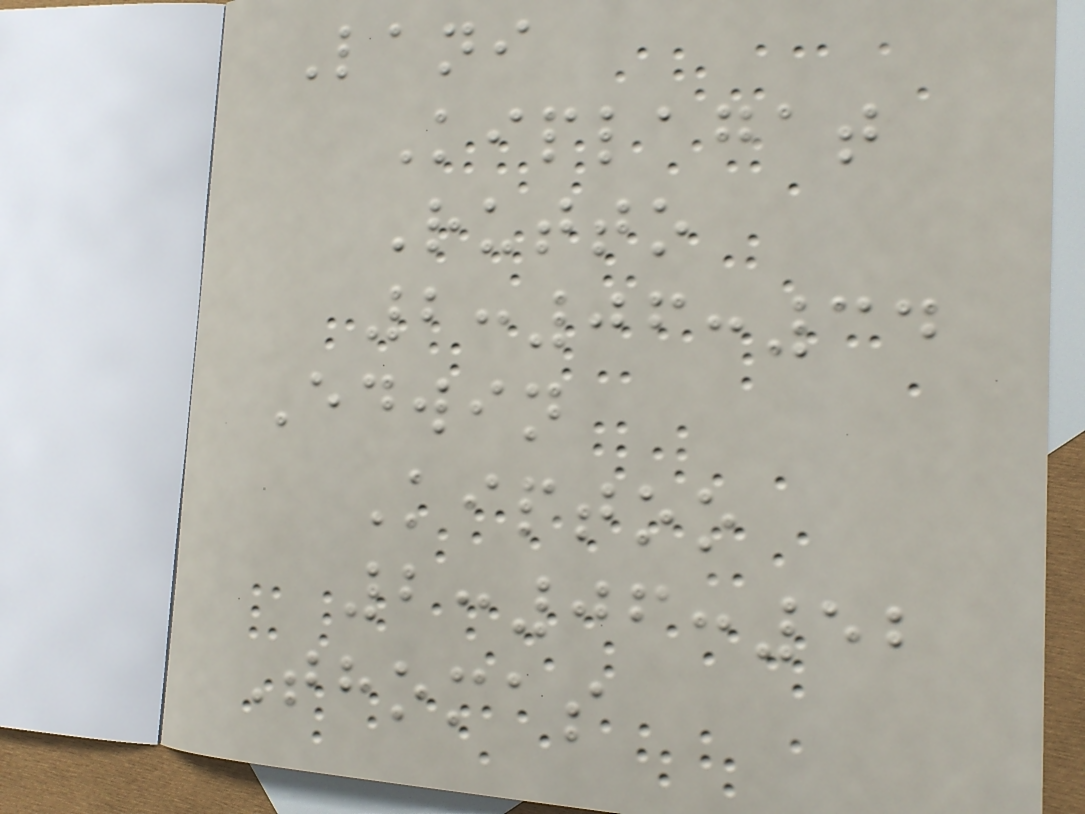Lani
Kiplagat
Rutto
2:06:34
Edwin
Kiptoo
2:06:52
Thomas
